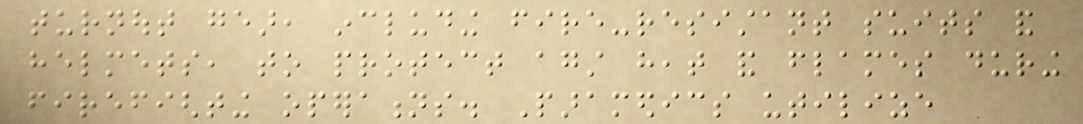turnout gear, including fire-resistant suits and
helmets, to protect against heat and flames during
firefighting operations. Paramedics utilize
